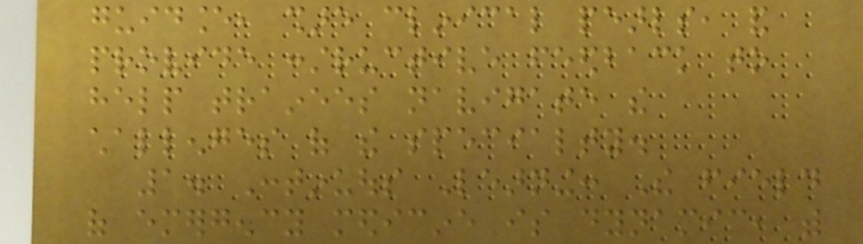guidance, share clinical pearls, and
provide constructive feedback to
help trainees navigate the
challenges of the specialty.
1. Continuous Learning: The field
of emergency medicine is dynamic, with
